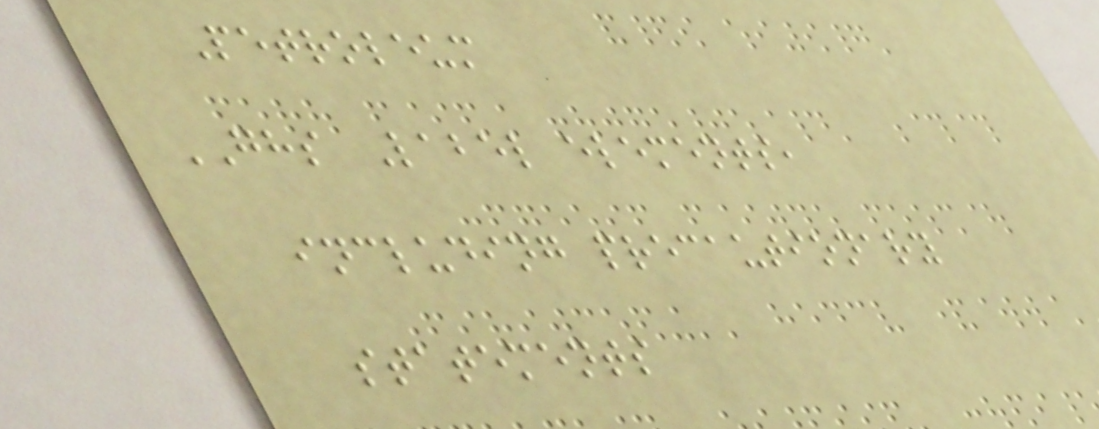Petroleum
GHS Label elements,
including precautionary
statements
